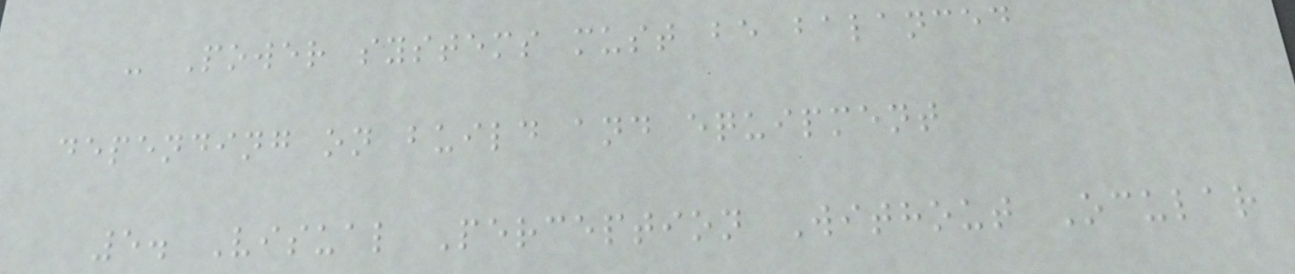- Power systems must be balanced
depending on build and equipment
5. Visual Perception Without Ocular
